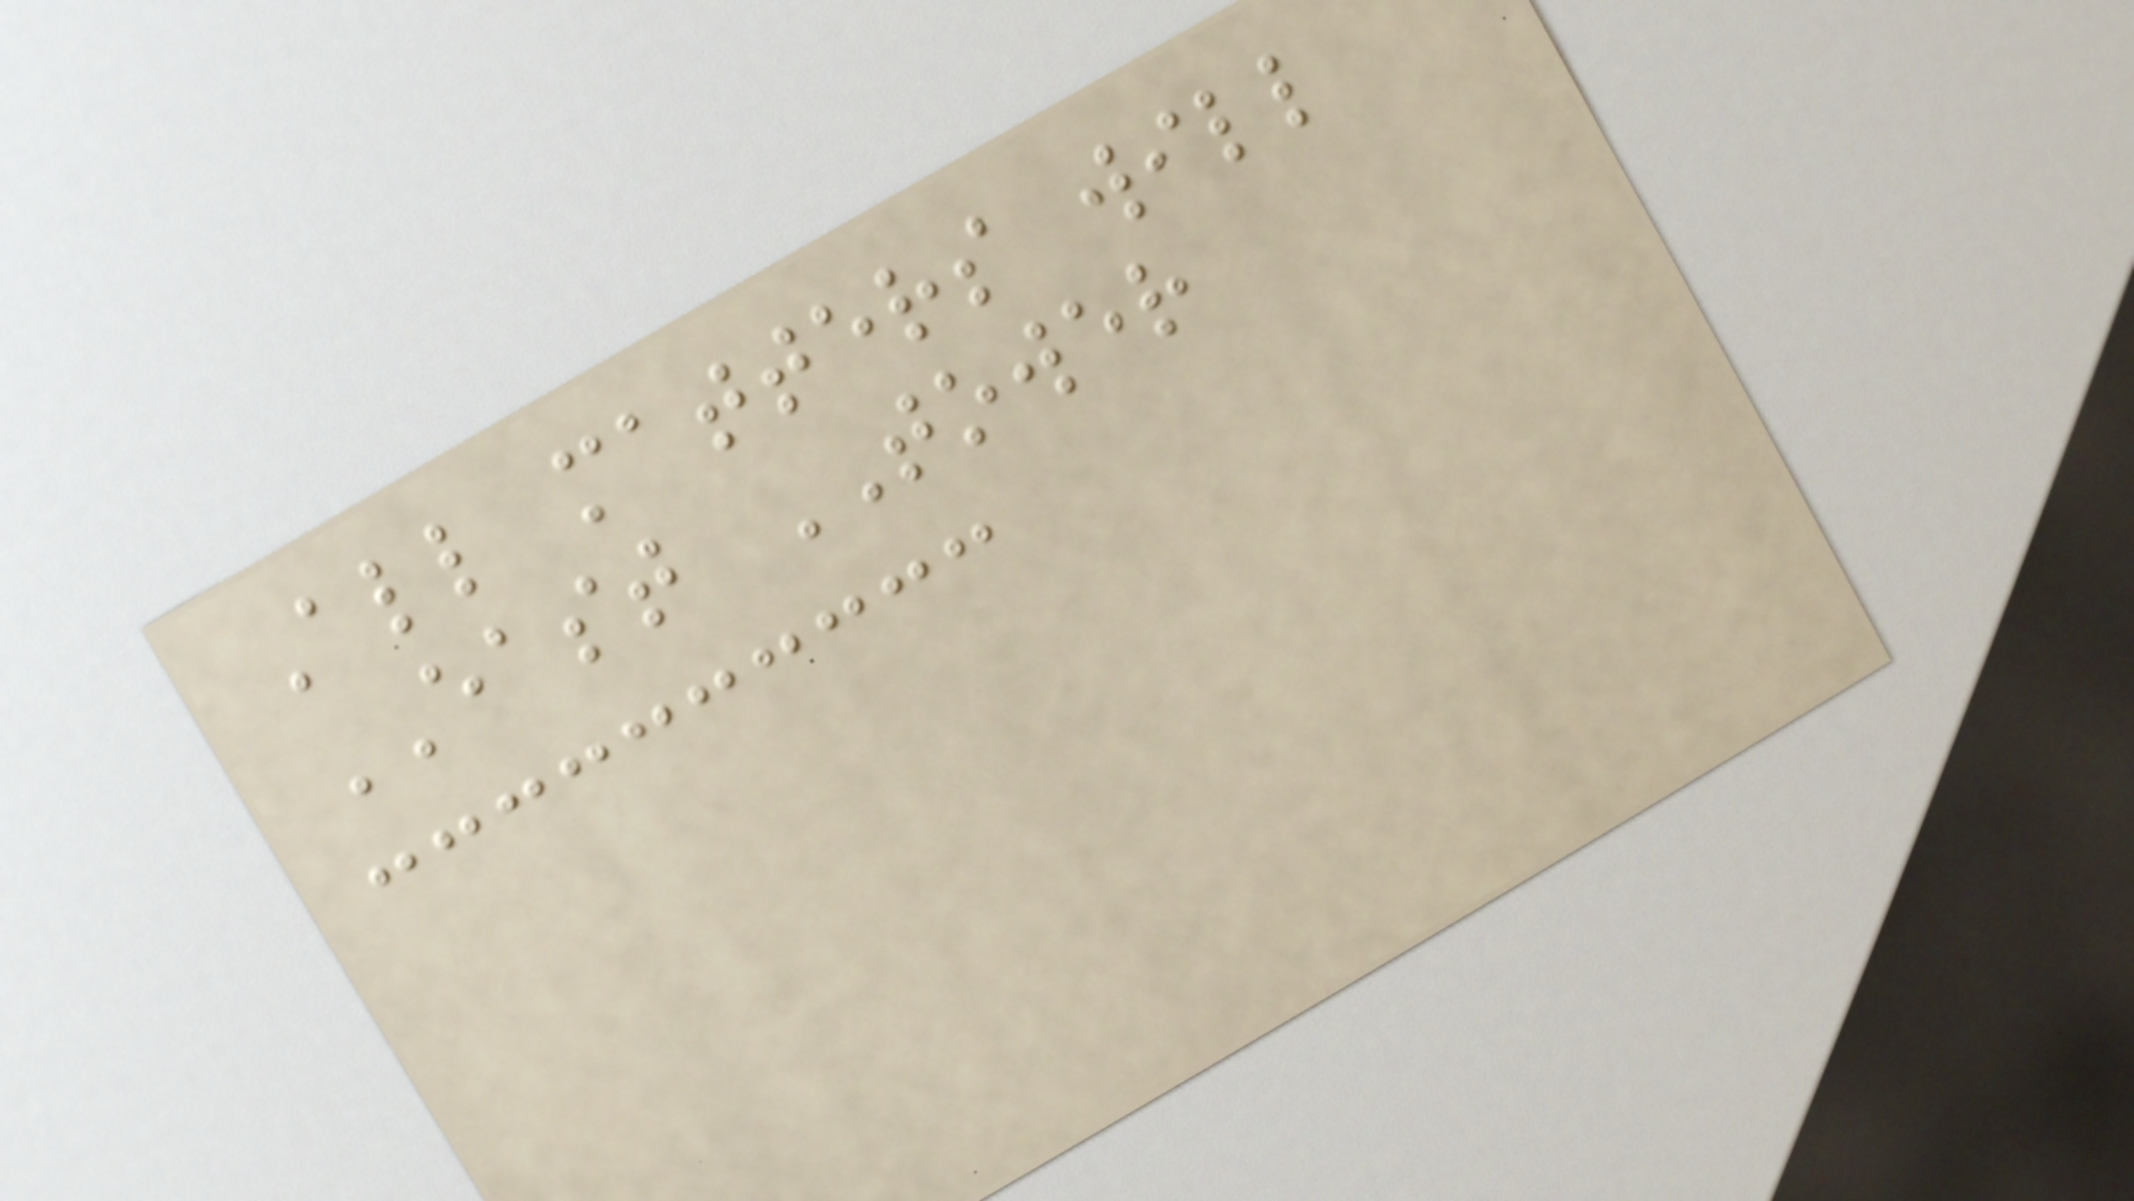All matters will
EAST TOWER
